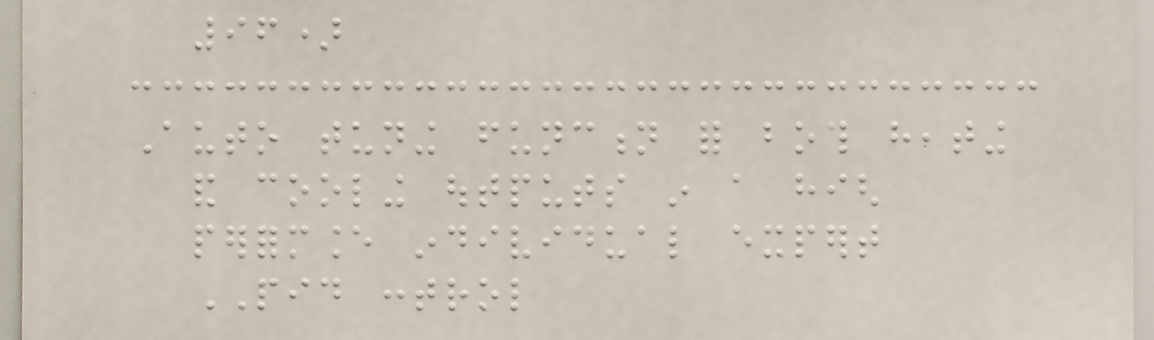96)
Auto tuning function for both heating
and cooling outputs in a high
performance individual expert
PID control
